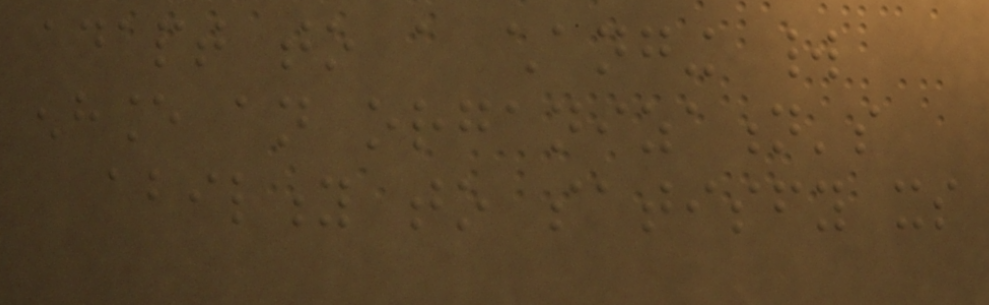adapt to a changing world
enhance an organization's
ability to satisfy its
